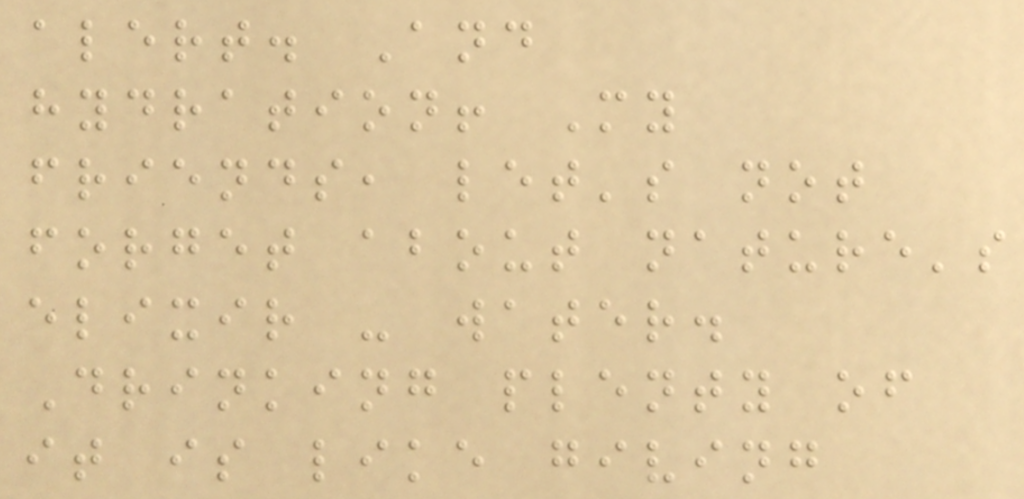alert. And
hydration! My
friends, let's not
forget about nature's
elixir - water.
Drinking plenty of
it is like giving
